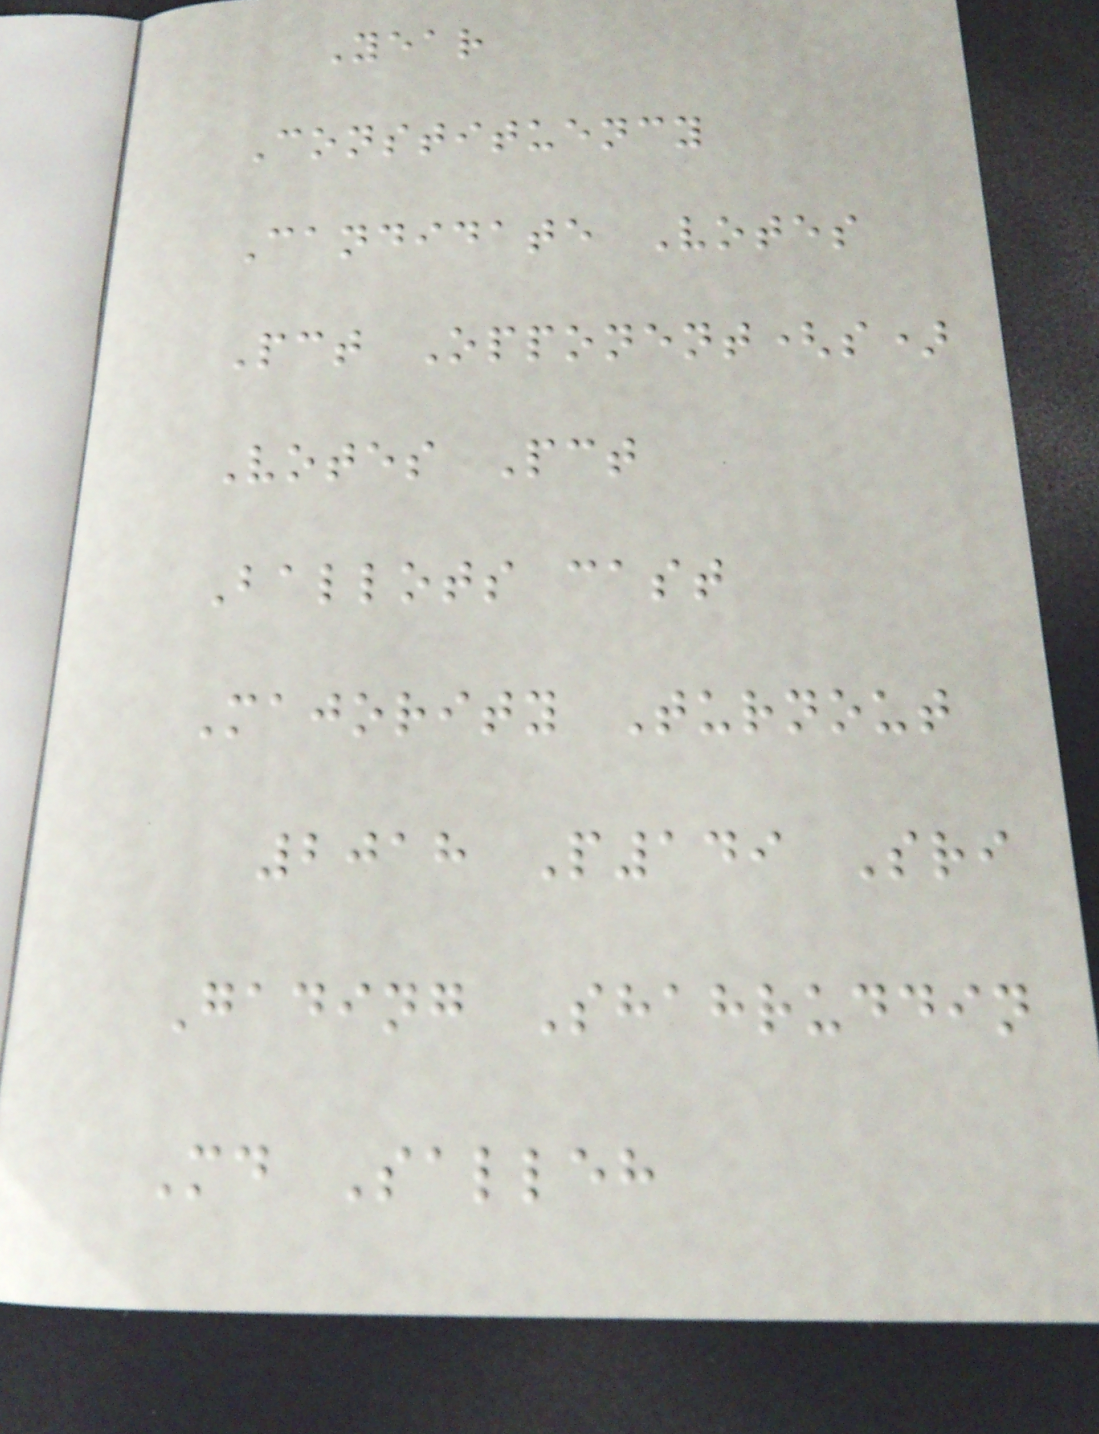Year
Constituency
Candidate Votes
Pct Opponent(s)
Votes Pct
Ballots cast
Majority Turnout
2018 P149 Sri
Gading Shahruddin
Md Salleh
